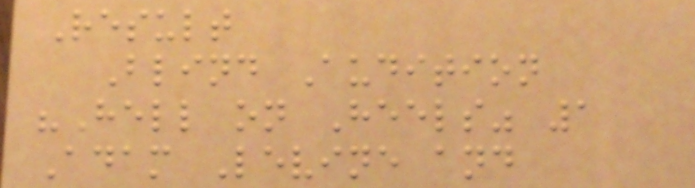Result
Blind Audition
"Hell on Heels" 1
Adam Levine and
